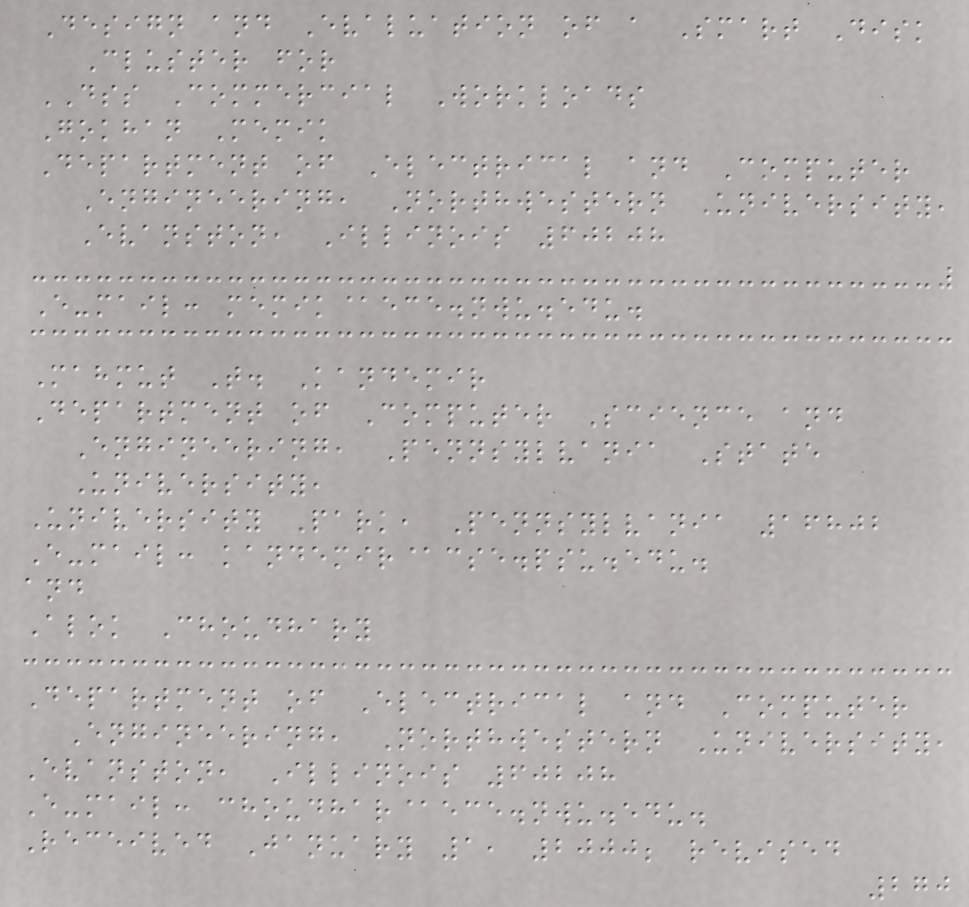Design and Evaluation of a Smart Disk
Cluster for
DSS Commercial Workloads
Gokhan Memik
Department of Electrical and Computer
Engineering, Northwestern University,
Evanston, Illinois 60208
E-mail: memik@ece.nwu.edu.
Mahmut T. Kandemir
Department of Computer Science and
Engineering, Pennsylvania State
University,
University Park, Pennsylvania 16802
E-mail: kandemir@cse.psu.edu.
and
Alok Choudhary
Department of Electrical and Computer
Engineering, Northwestern University,
Evanston, Illinois 60208
E-mail: choudhar@ece.nwu.edu.
Received January 1, 2000; revised
270
